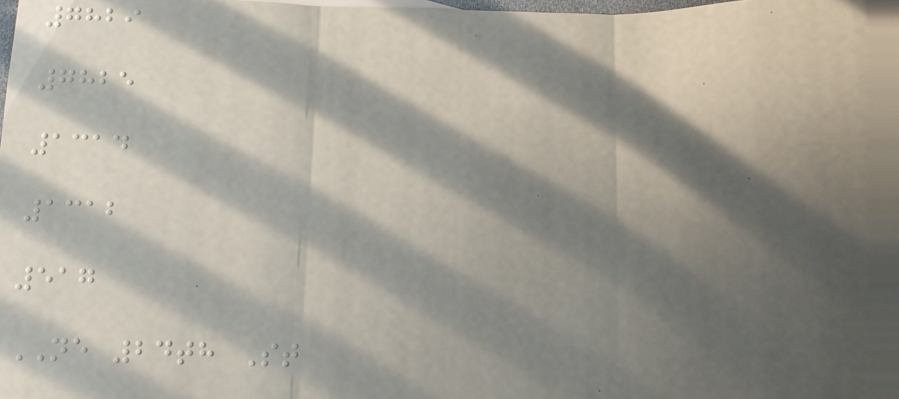7829
7825
1314
1312
517
NE 24th St
